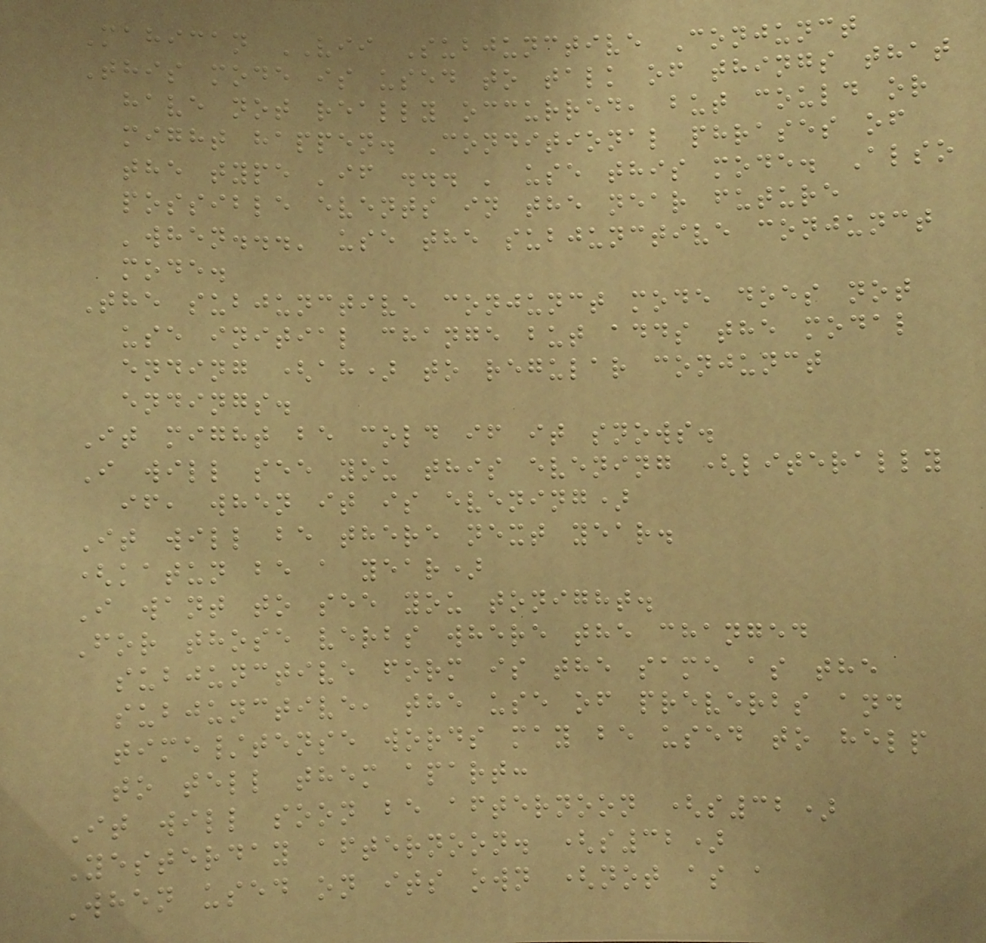Mahican VII Subjunctive Conjunct
This mode is used to talk of things that
have not really occurred, but could or
might happen. Conditional phrases of
the type 'if ... ' use this mode. Also
possible events in the near future
'when...' use the subjunctive conjunct
mode.
The subjunctive conjunct mode does not
use initial change but adds the modal
ending (ah) to regular conjunct
endings.
It might be cold if it snows.
I will see you this evening (literally
if, when it is evening)
It will be there next year.
(katun be a year)
I want to see you tonight.
For those verbs where the changed
subjunctive form is the same as the
subjunctive, the use of preverbs and
time/tense words may be used to help
to tell them apart:
It will soon be afternoon (s32)
Yesterday afternoon. (s32)
When used on its own (not as a
